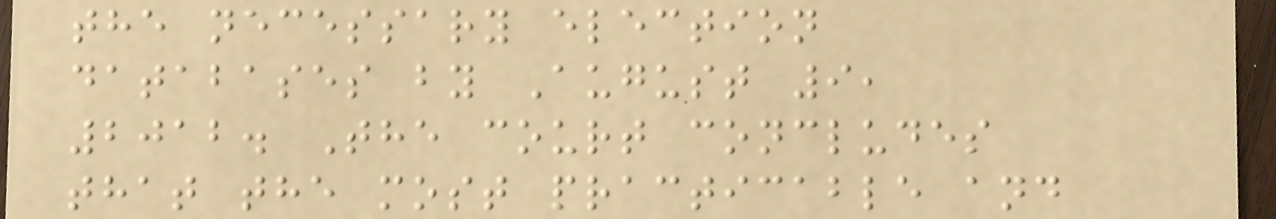the necessary election
databases by August 9,
2012. The court concludes
that the most practicable and
